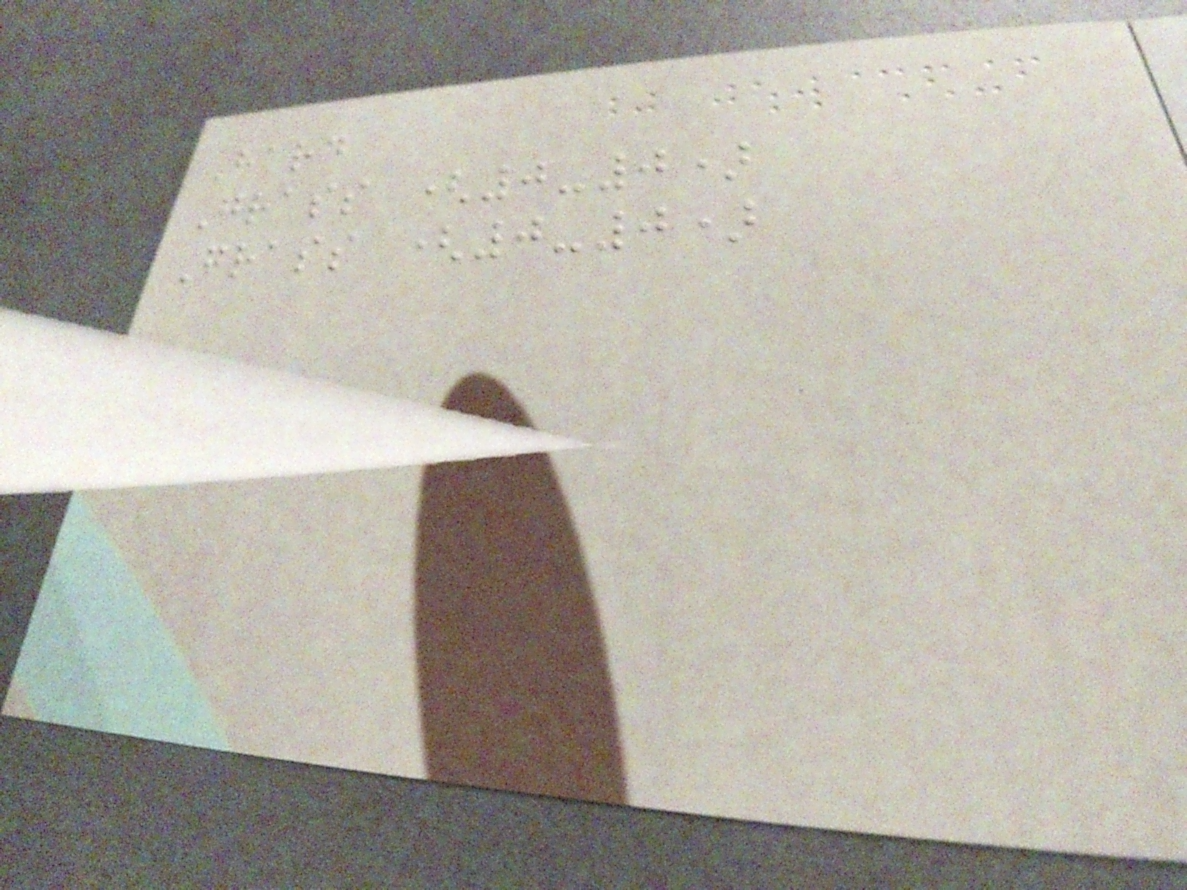Hard
Grass (0-0)
Grass (0-0)
